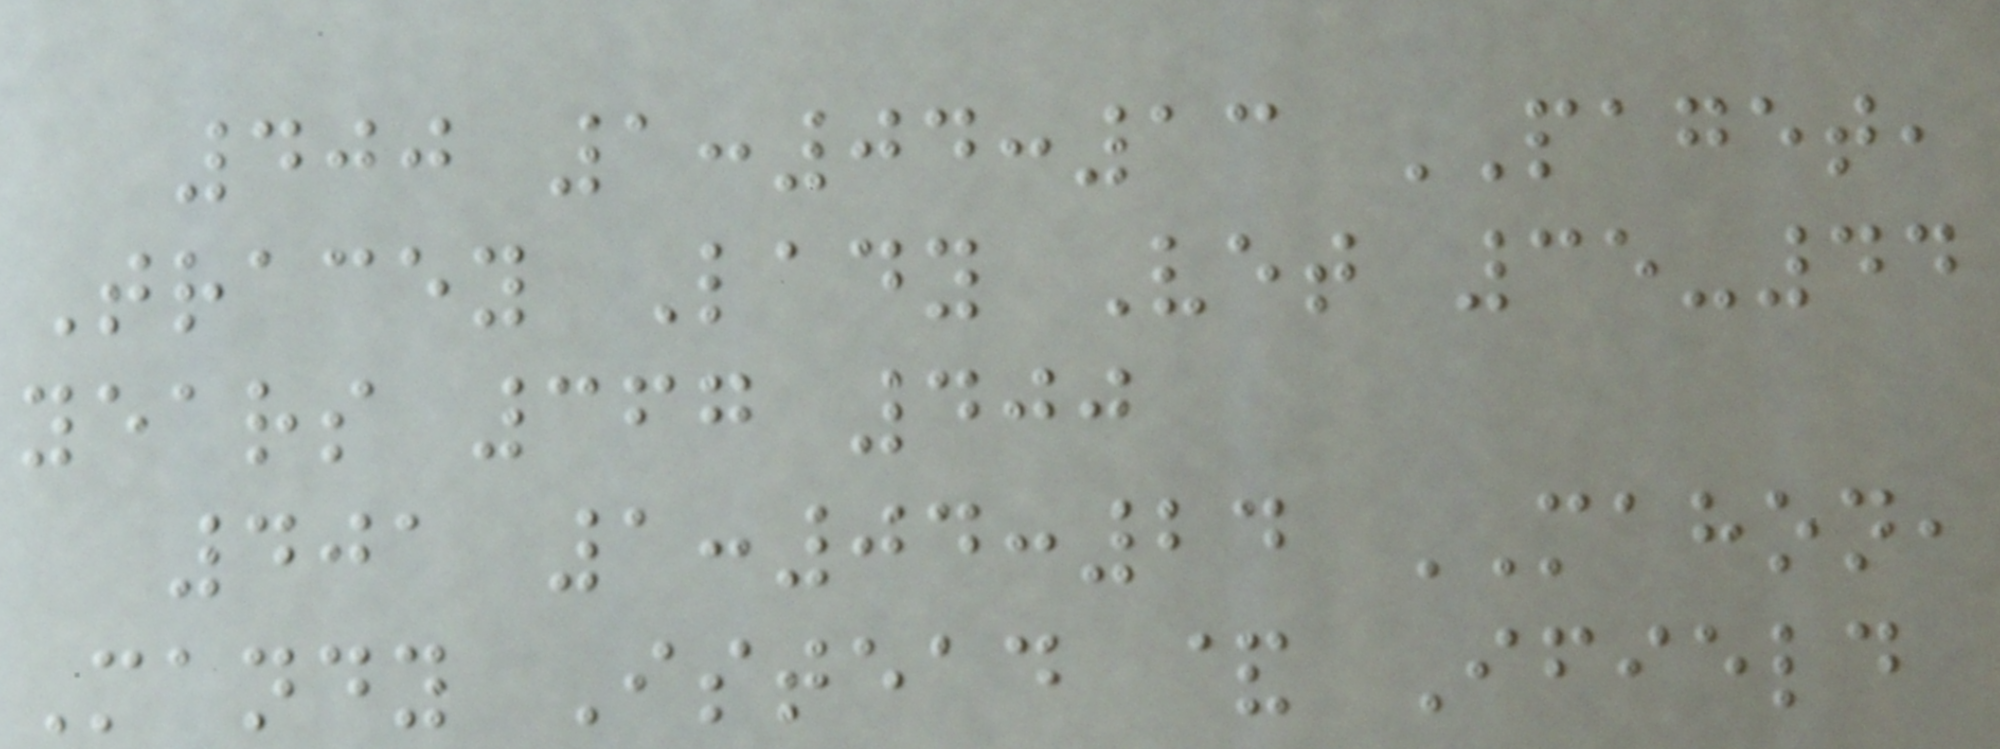400 1:04:13 PAGET,
Tracey Lady Vet 35-44
years 367 400
401 1:04:24 MAHON,
Mandy Istead & Ifield
